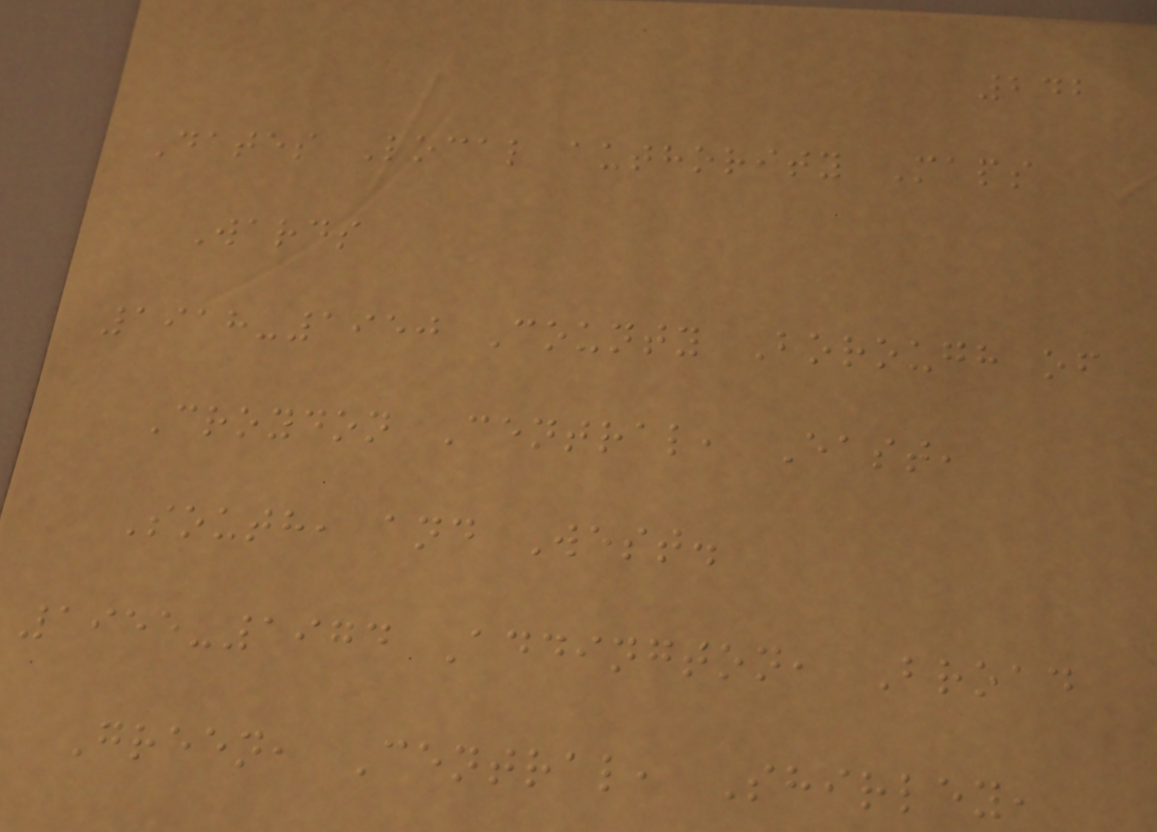242
Dates Local authority Maps
Wards
1918-1950 County Borough of
Croydon Central, East,
South, and West.
1955-1974 Addington, Broad
Green, Central, Shirley,
